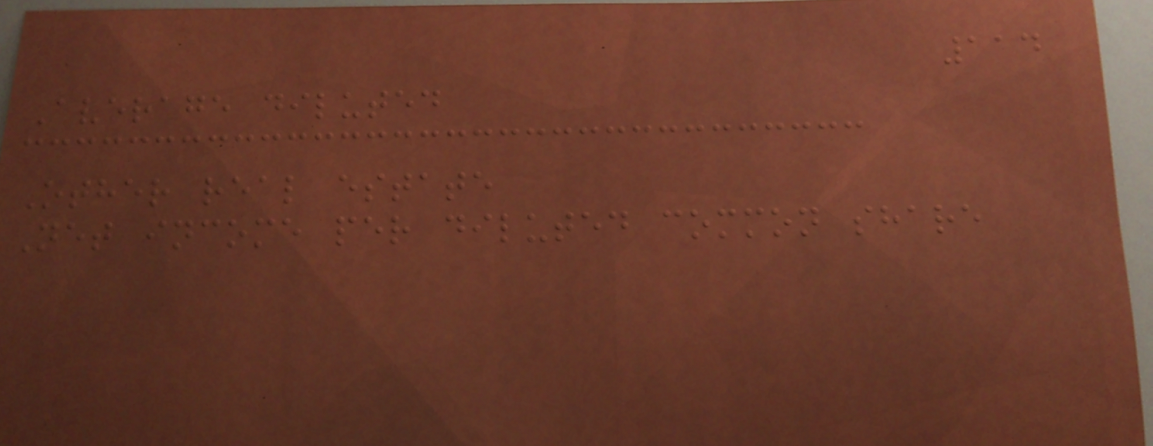114
Average diluted
Other real estate
Net income per diluted common share
